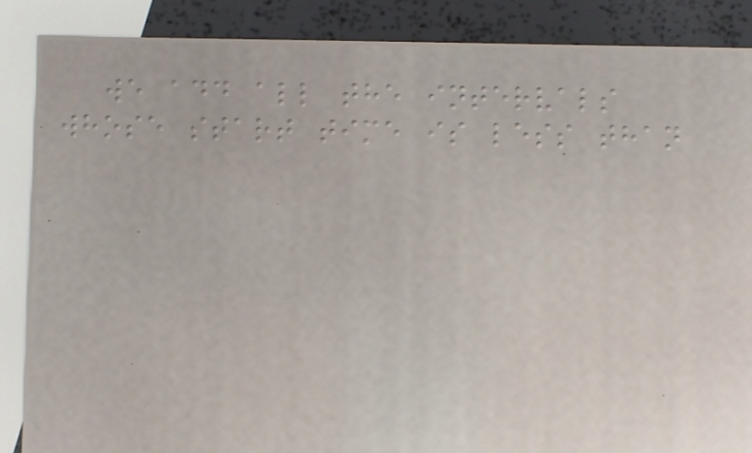we add all the intervals
whose start time is less than
